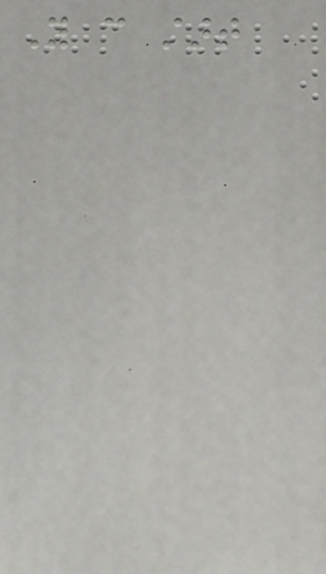You can start
